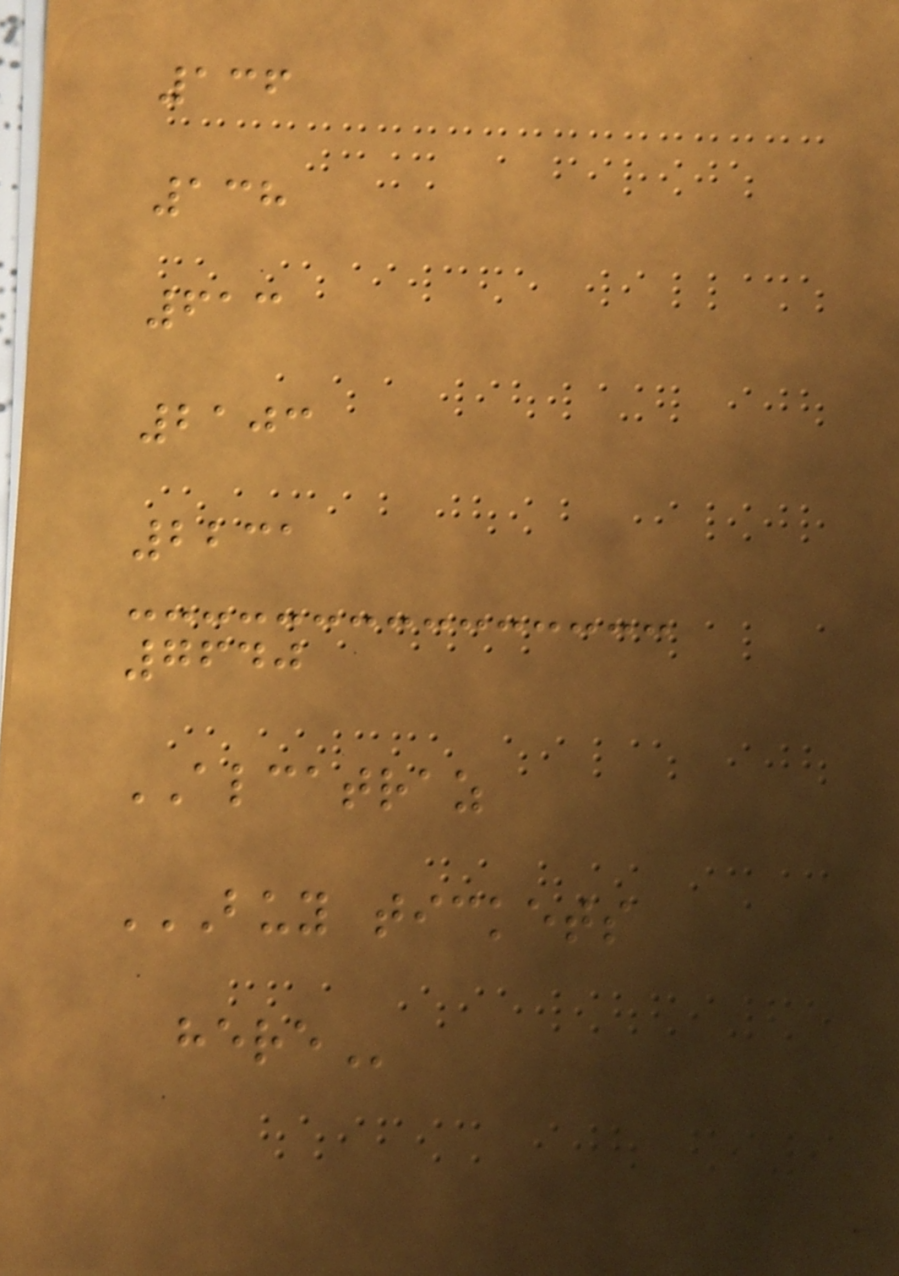136
138
613
2103
2231
7640
ALCATRAZ
BUY TICKETS
HERE
